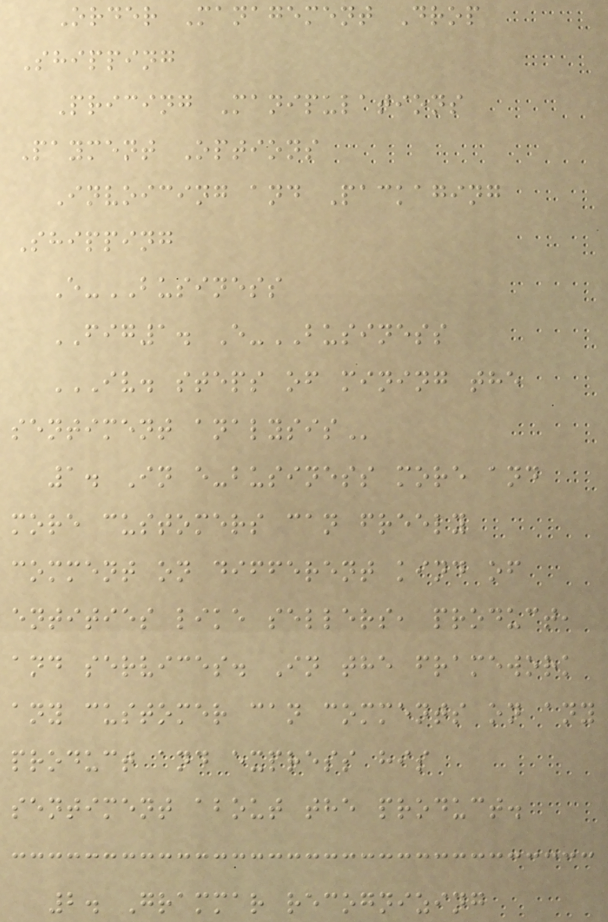Order Management Drop
Shipping
Pricing Manipulations
Payment Options
Invoicing and Packaging
Shipping
E-BUSINESS
FIG1. E-BUSINESS
IV. STEPS OF MINING THE
SENTIMENT ANALYSIS
1. In e-business more and
more customers can freely
comment on different kind of
entities like sellers, product,
and services. In the framework
any customer can comments on any
product and express his
sentiment about the product.
2. Grammar recognizing
